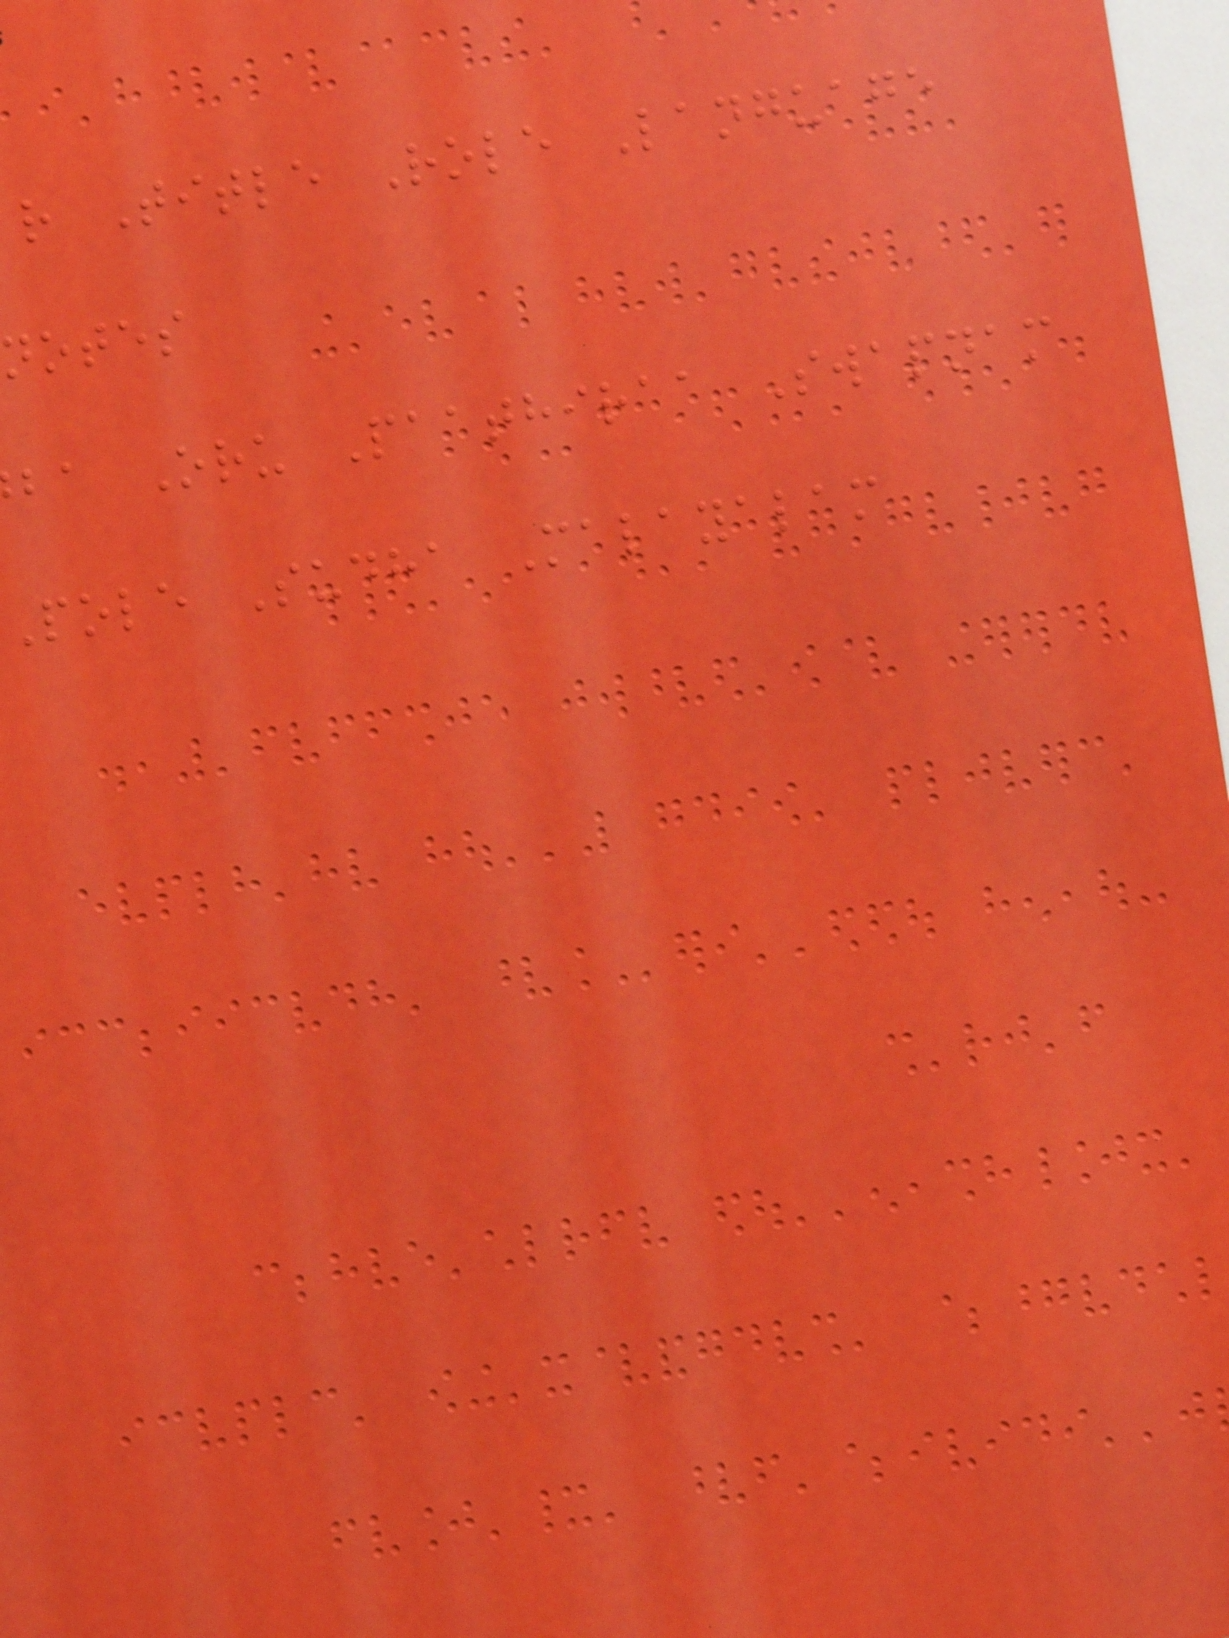r Title Role Language
otes
ba Oru Paathiraa Swapnam
Pole Sudha Malayalam
